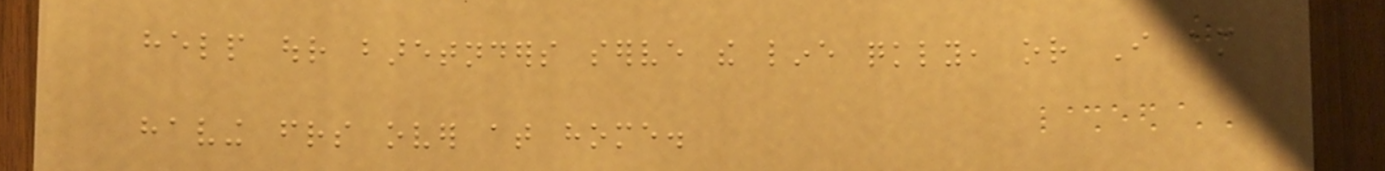help our baretnders serve the line quickly, or I am
having friends over at home.
